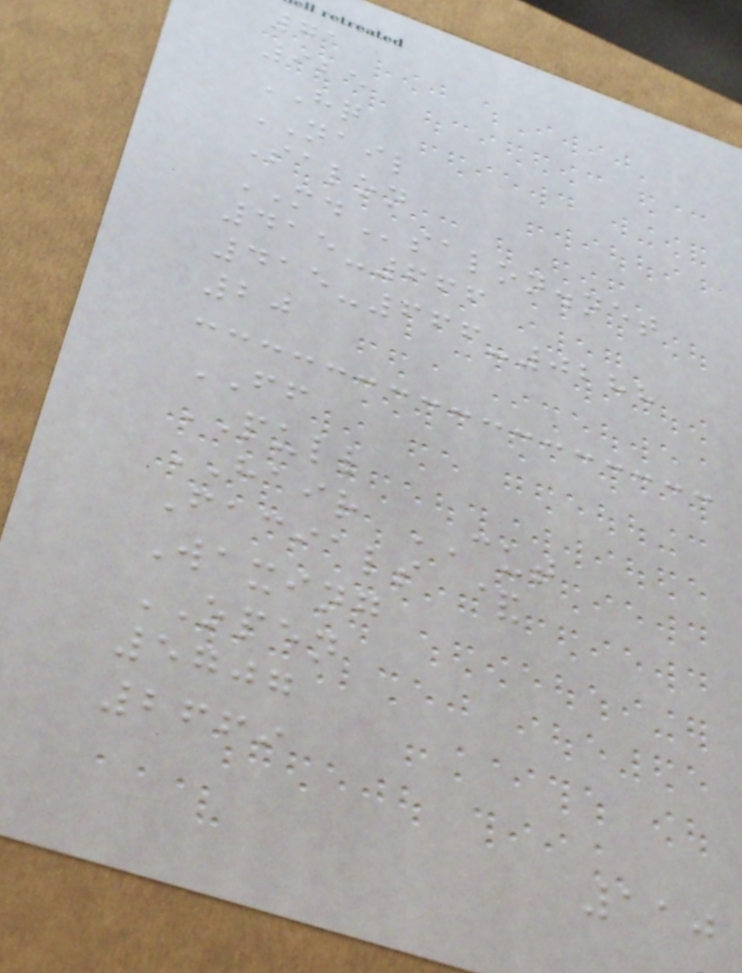71
925
HQ
NAIL
Salon
MDsalon.net
415-666
415-666-0288
20
FF
PULL
HAIR CUT
Facials &
Waxing
OPEN
5707
2669
110
